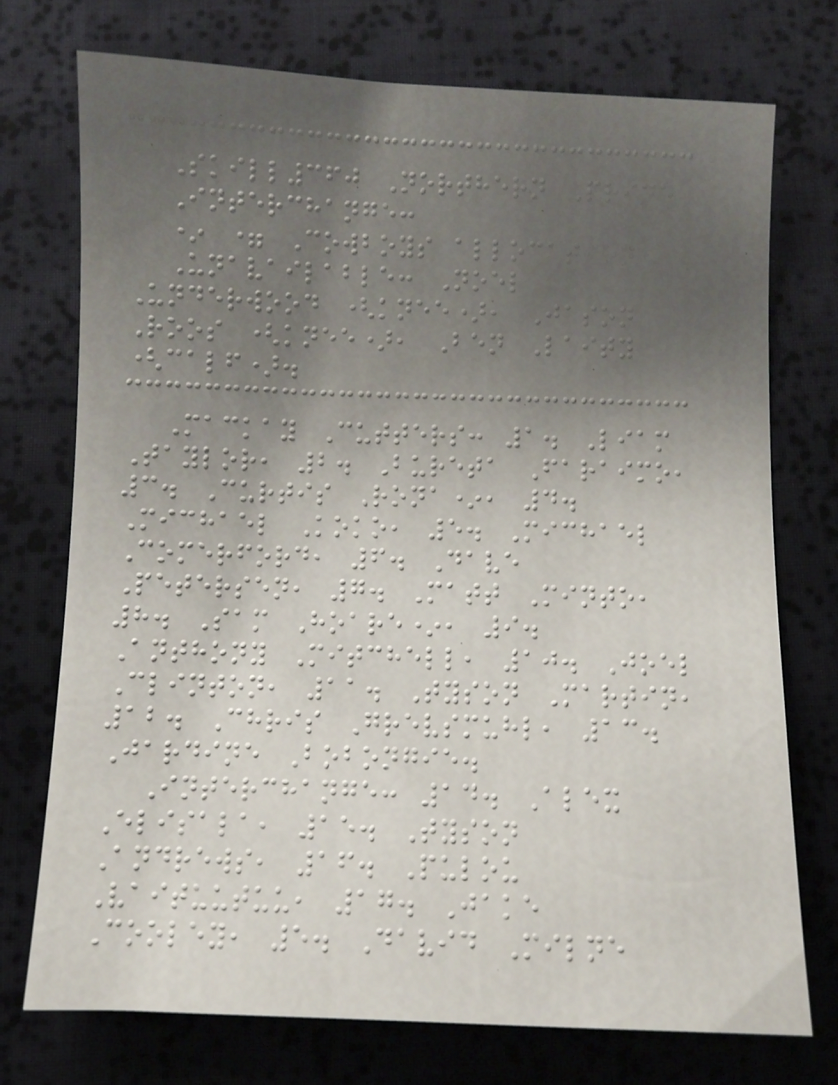Skill360 Northern Pride
Interchange:
* = Cowboys allocation
Unavailable: Noel
Underwood (knee), Jason
Roos (knee), Ben Laity
(calf).
Mackay Cutters: 1. Liam
Taylor, 2. Bureta Faraimo,
3. Curtis Rona*, 4.
Michael Koko, 5. Michael
Comerford, 6. Dave
Petersen, 7. Matt Minto,
8. Sam Hoare*, 9.
Anthony Mitchell, 10. Joel
Clinton, 11. Tyson Martin,
12. Chris Grevsmuhl, 13.
Jardine Bobongie.
Interchange: 14. Alex
Elisala, 15. Tyson
Andrews, 16. Pulou
Vaituutuu, 17. Jake
Cooley, 5. David Milne
